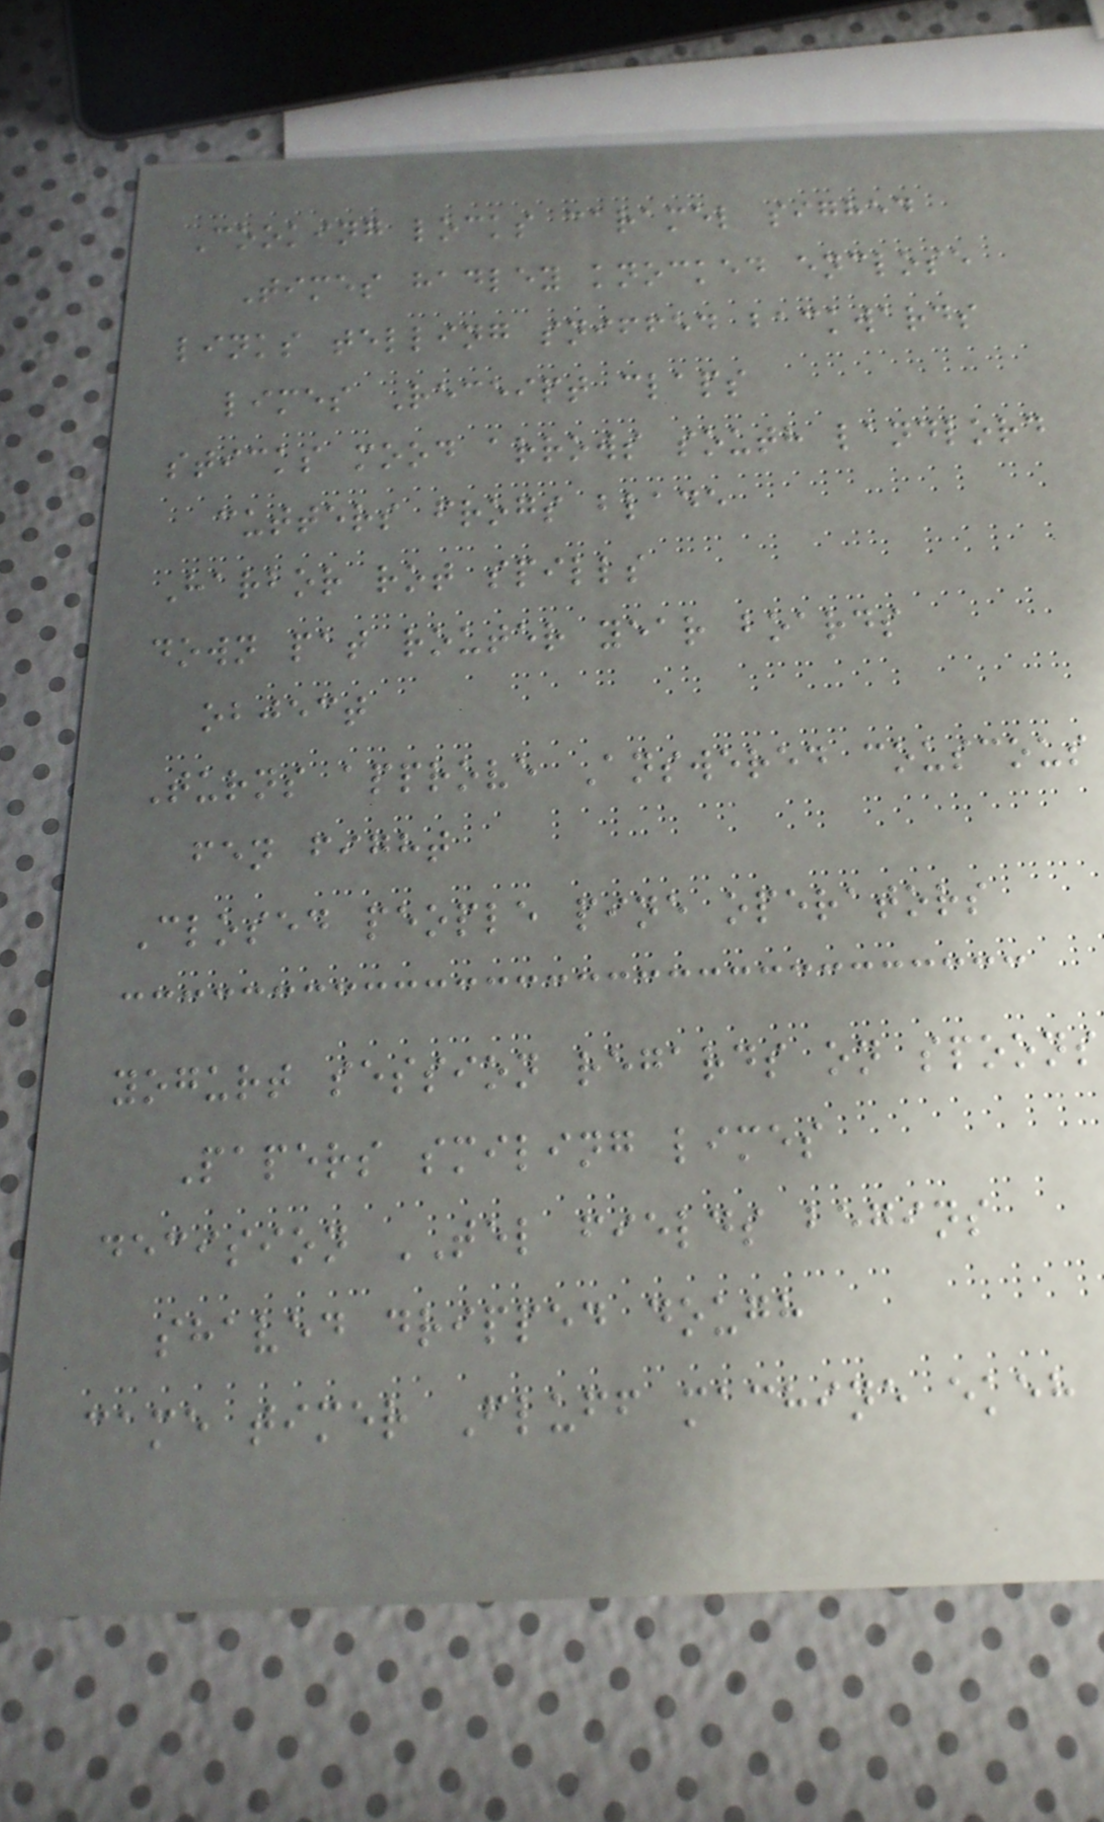Cooking locks caramel sighed
Times hadley knocked enclose
links telling sniffed backwards
limes Receipt claps
sticks mood arrows south landlord
cutters frogs blade
Harbor rot spills
down pat router year boards
object
Turns approve Answered couscous
fen fight
Closed people pine operators
yogurt session regards on spoons
Papers smiling limes
decision TEL fields begins
shaved dripped dough
came timer Fluff machine ekeh
